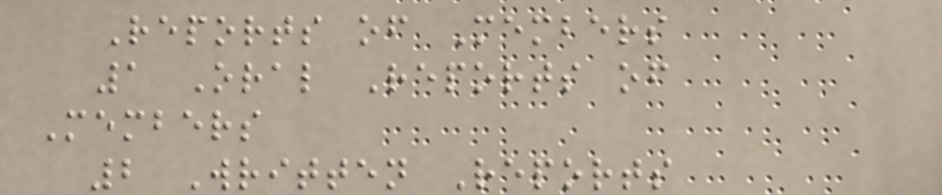Reports of Members
1 Oral Reports of
Members
2 Written Reports
